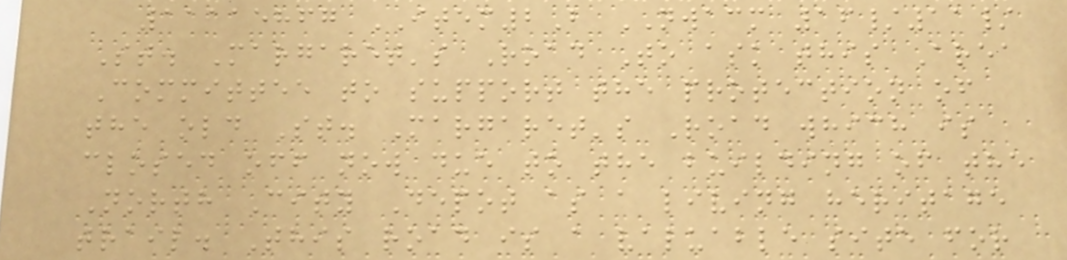11115867 ITEM2B NWACM 16/11/
St. Margaret's Road To ask this Area
Committee to support the protection of
the old St. Margaret's Road which is
closed off now due to the building of the
North City Depot as a living heritage
trail. This road is a valuable site for
